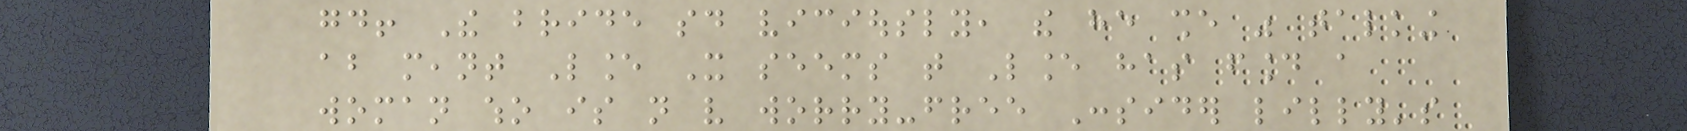good! The bride said viciously, the he she was talking
about meant Lance It seems that Lance has found a
woman who is not very worry-free Consider lilly's
